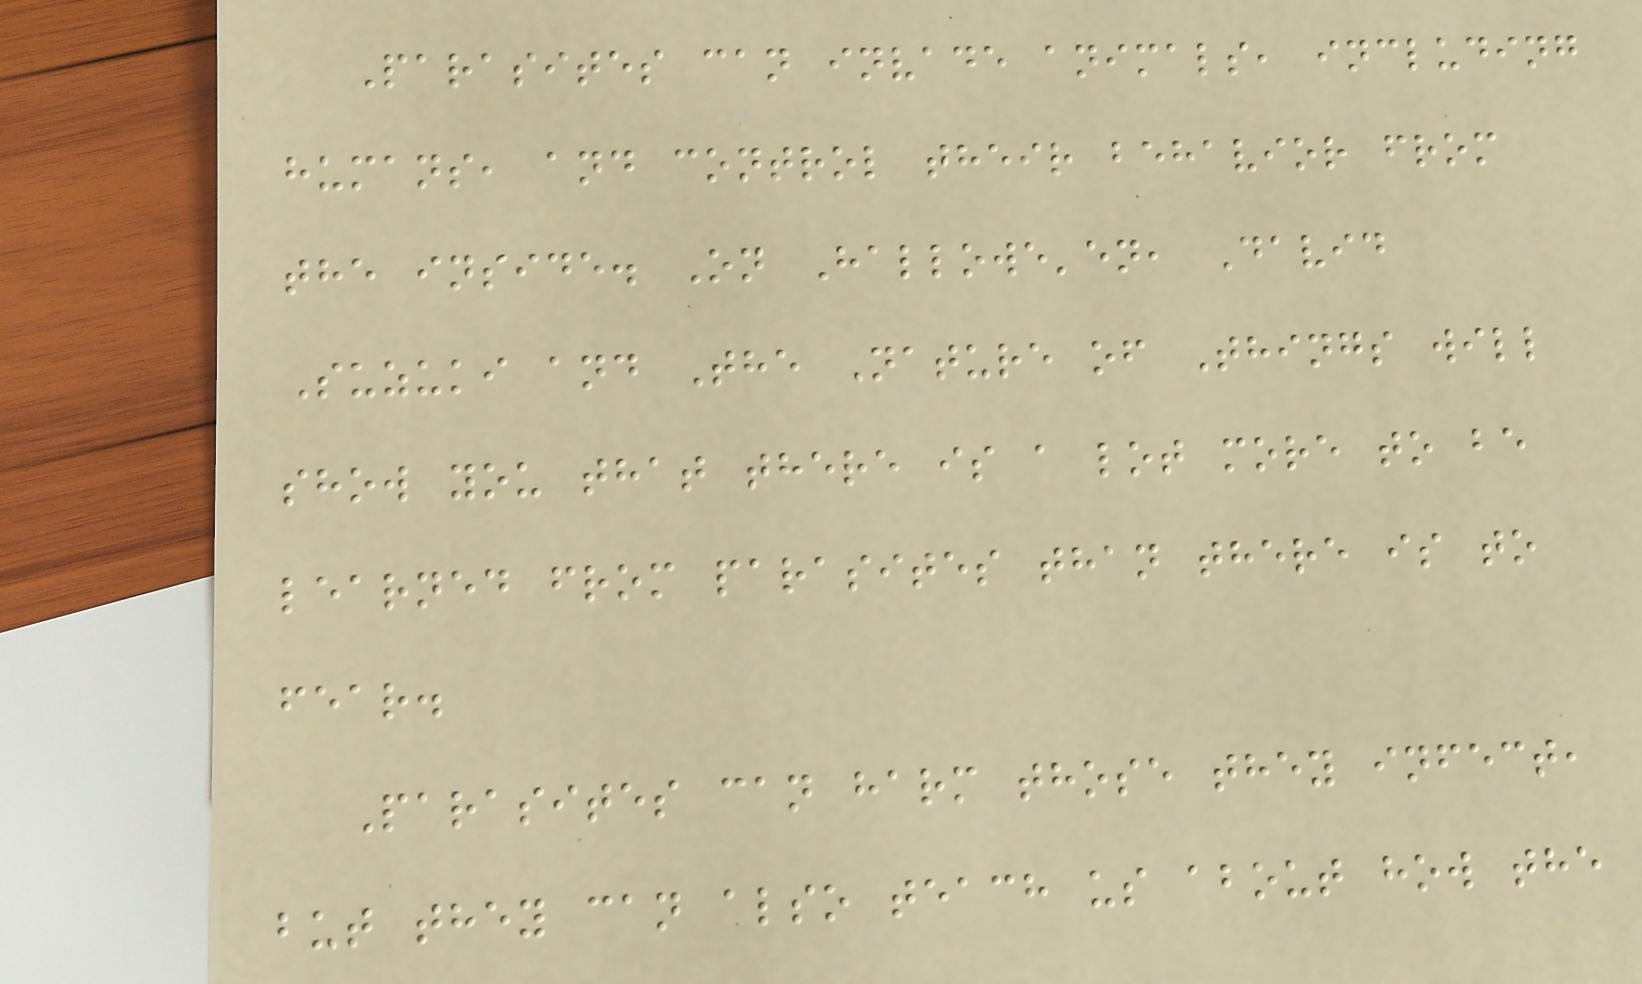Parasites can invade animals, including
humans, and control their behavior from
the inside. On Hallowe'en, David
Suzuki and The Nature of Things will
show you that there is a lot more to be
learned from parasites than there is to
fear.
Parasites can harm those they infect,
but they can also teach us about how the
